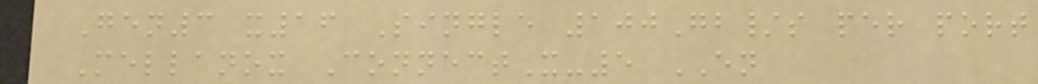Gen3 x16 Single 100Gb/s per port
Mellanox ConnectX-5 EN
